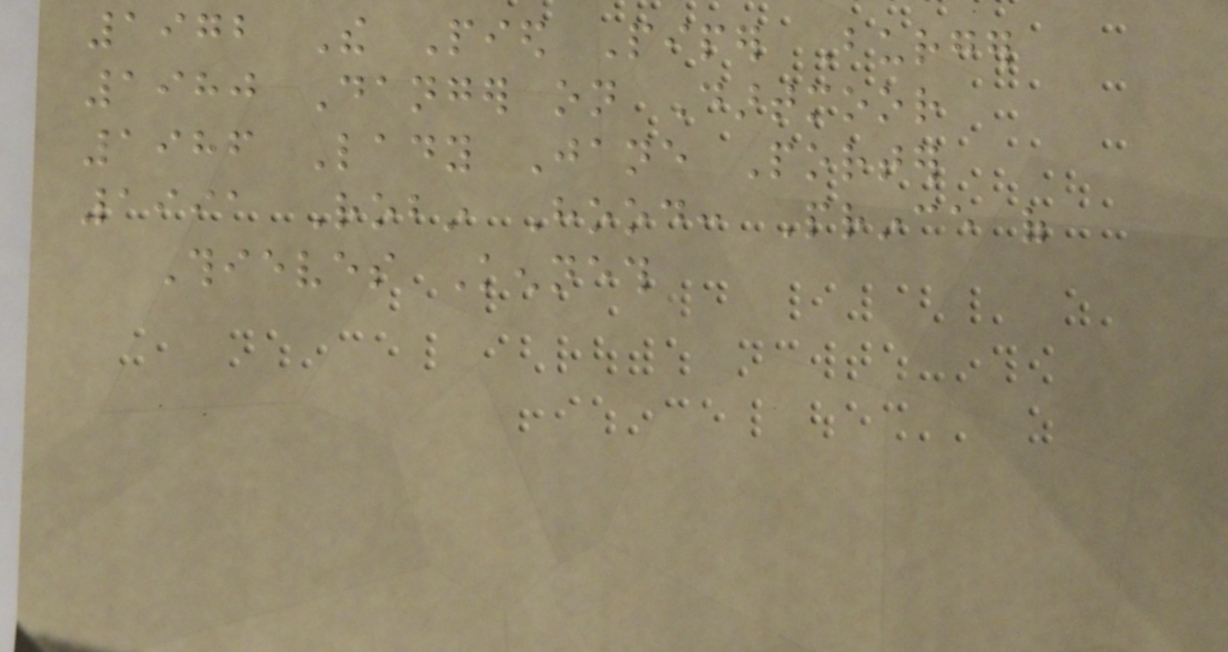1972 The Pied Piper Burger
1980 Danger on Dartmoor
1986 Lady Jane Porter
1991 Robin Hood: Prince of
Thieves Kenneth
